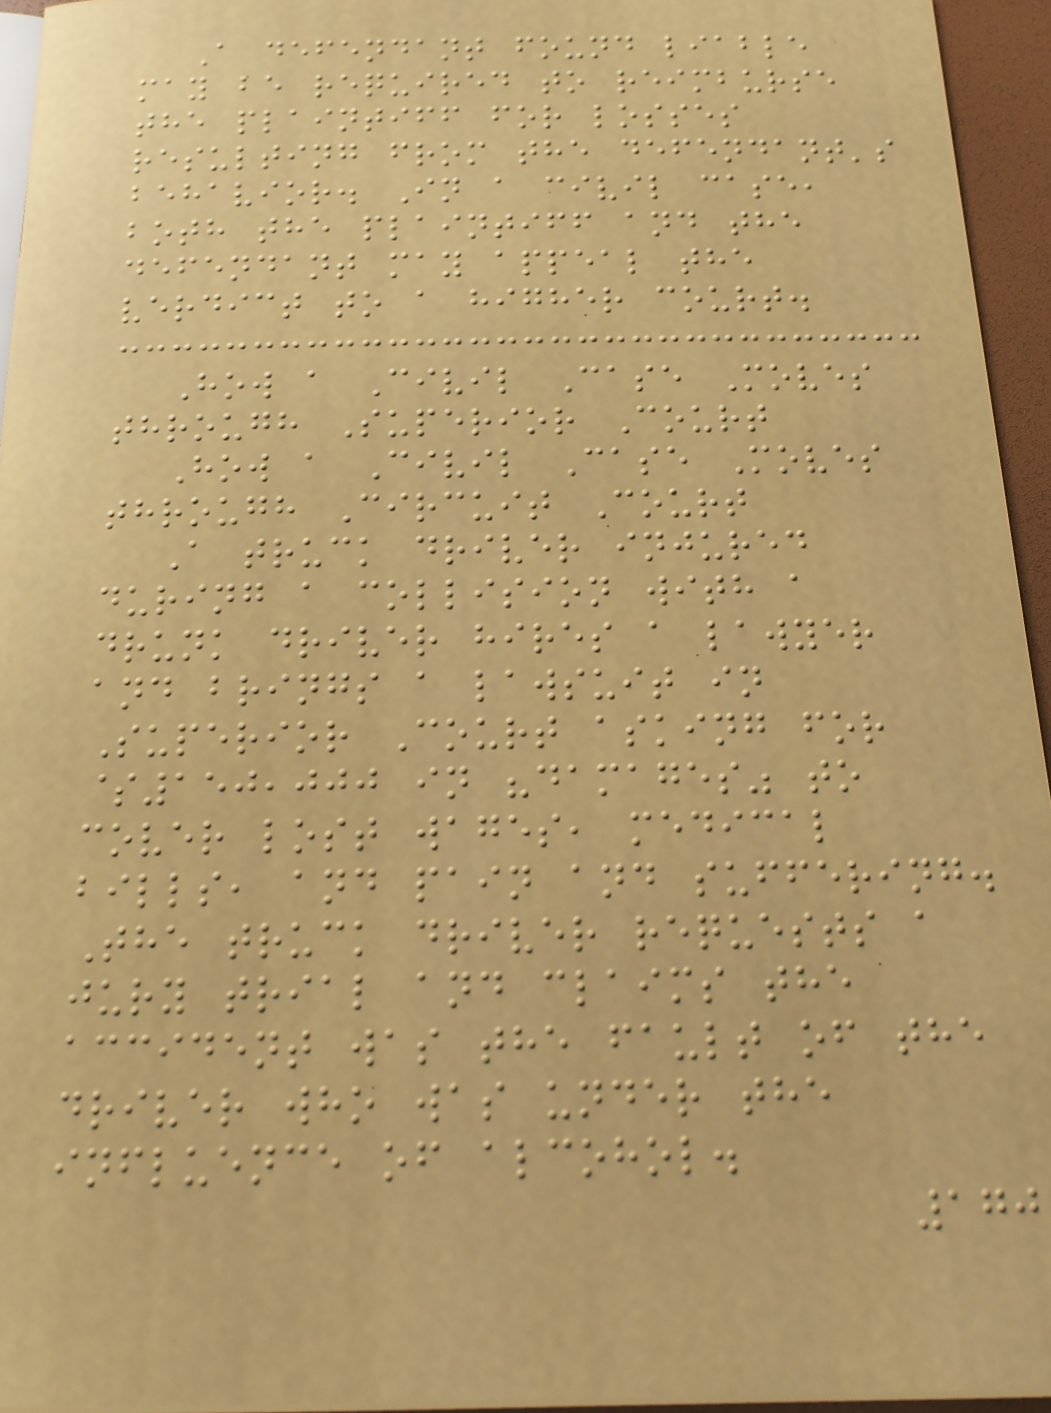A defendant found liable
may be required to reimburse
the plaintiff for losses
resulting from the defendant's
behavior. In a civil case,
both the plaintiff and the
defendant may appeal the
verdict to a higher court.
How a Civil Case Moves
through Superior Court
How a Civil Case Moves
through Circuit Court
A truck driver injured
during a collision with a
drunk driver hires a lawyer
and brings a lawsuit in
Superior Court asking for
$150,000 in "damages" to
cover lost wages, medical
bills, and pain and suffering.
The truck driver requests a
jury trial and claims the
accident was the fault of the
driver who was under the
influence of alcohol.
170
